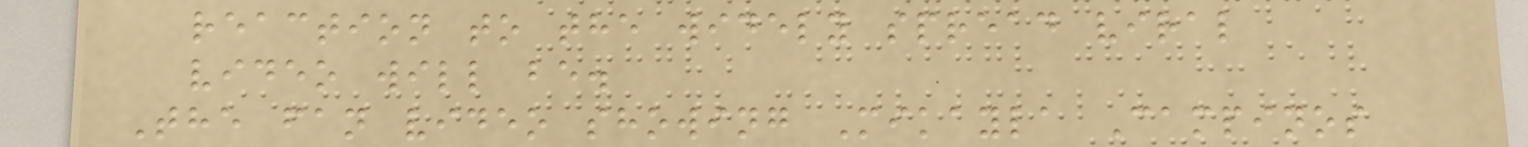reaction to the widely spread viral
video will be.
The fan video showing Mikayla Campinos
